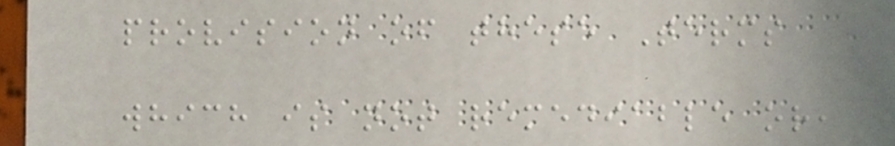provision of these Terms
which is not remediable or,
